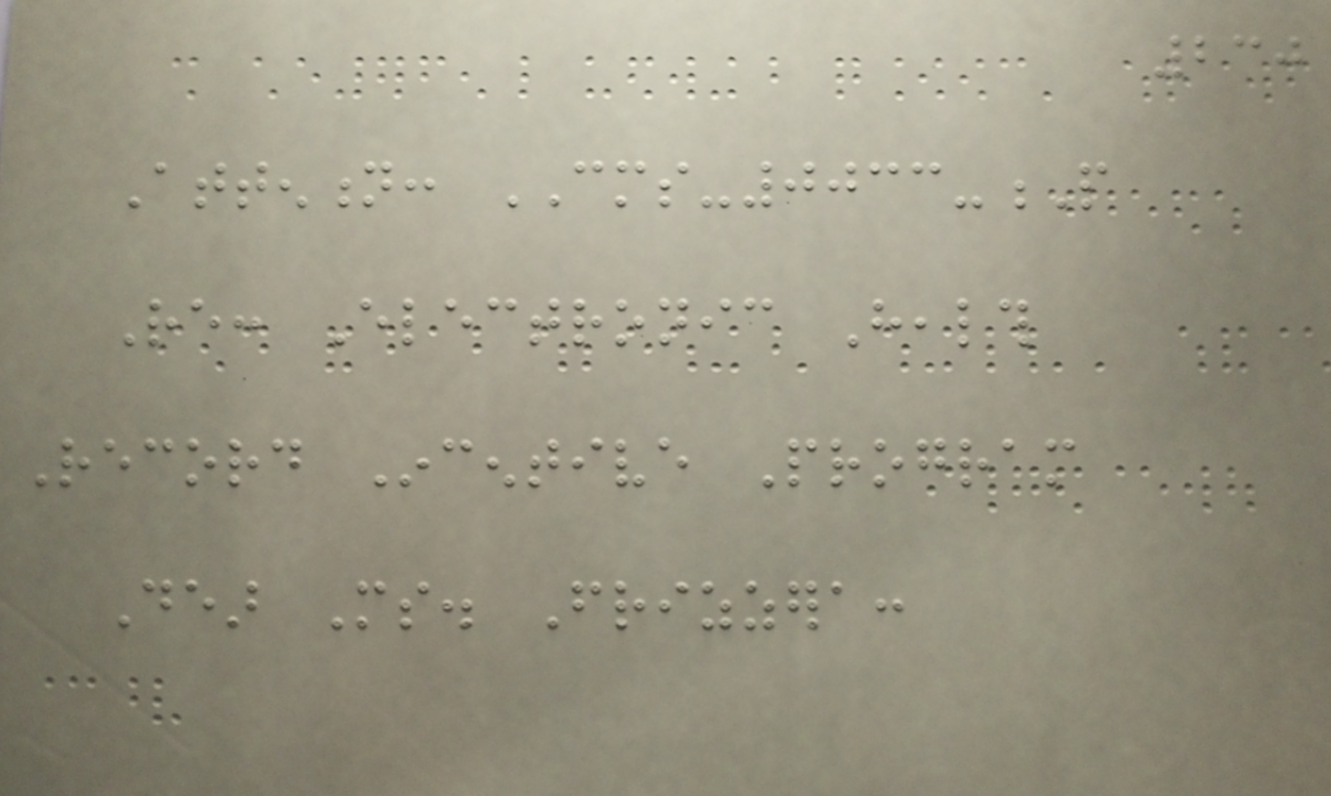230
Attention: CMS-0033-P
Re: Electronic Health
Record Incentive Program
Dear Ms. Frizzera:
